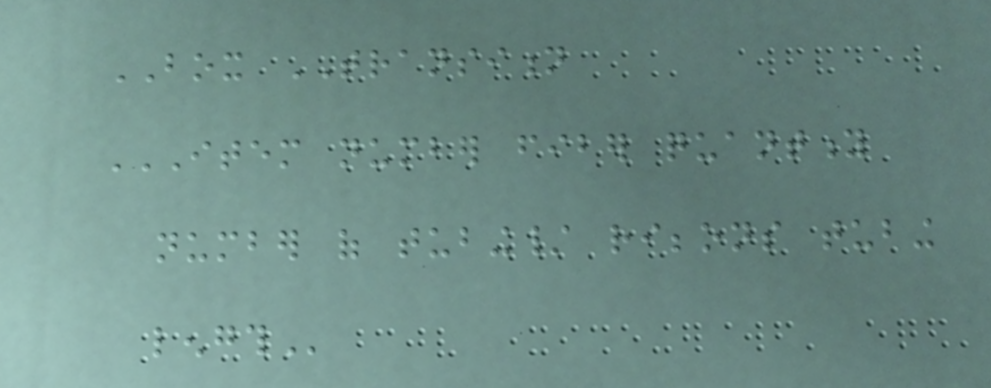BOX TRANSITION
ITEM NUMBER FIBER QUANTITY
NUMBER OF TUBING/ RIBBONS TUBING
LENGTH
